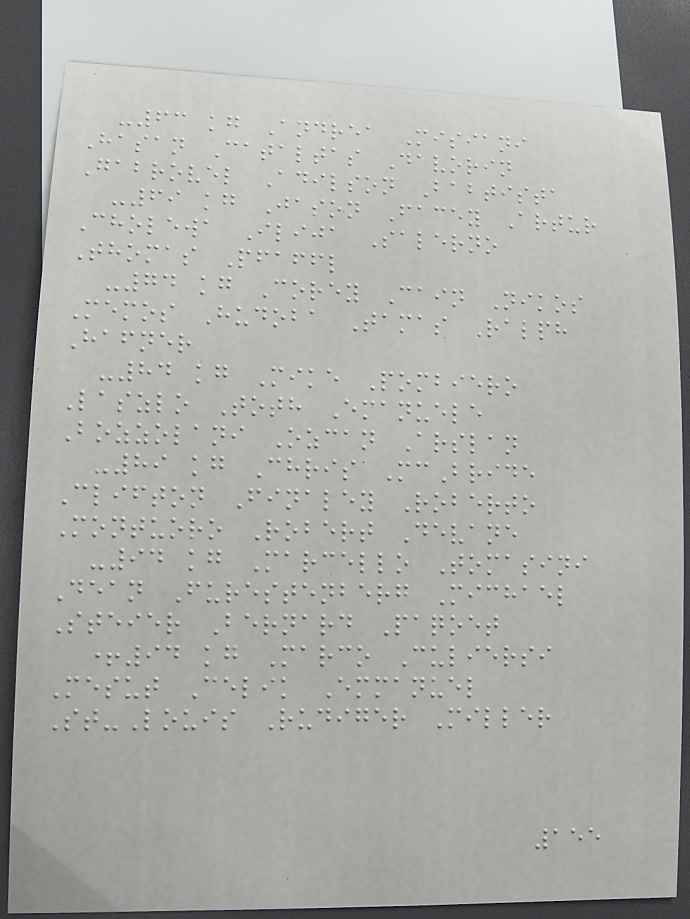-63 kg Andrea Misiani
Hasan Cataltas Davorin
Gabrovel Adilson Babtista
-69 kg Jason Facey Artur
Cholewa Ilija Salerno
Thomas Pfaffl
-74 kg Corey Cain Nikos
Memos Hudoba Tamas Ralph
Hafner
-84 kg Mike Pombiero
Laszlo Toth Emanuele
Bozzolani Ozcan Arslan
-89 kg Chris McBride
Clifton Finaley Roberto
Montuoro Robert Devane
-94 kg Marcello Tomasini
Dean Furestenberg Michael
Steier Bernard Paqoet
+94 kg Marco Culiersi
Mesut Celik Emmanuel
St-Louis Rudiger Miller
155
